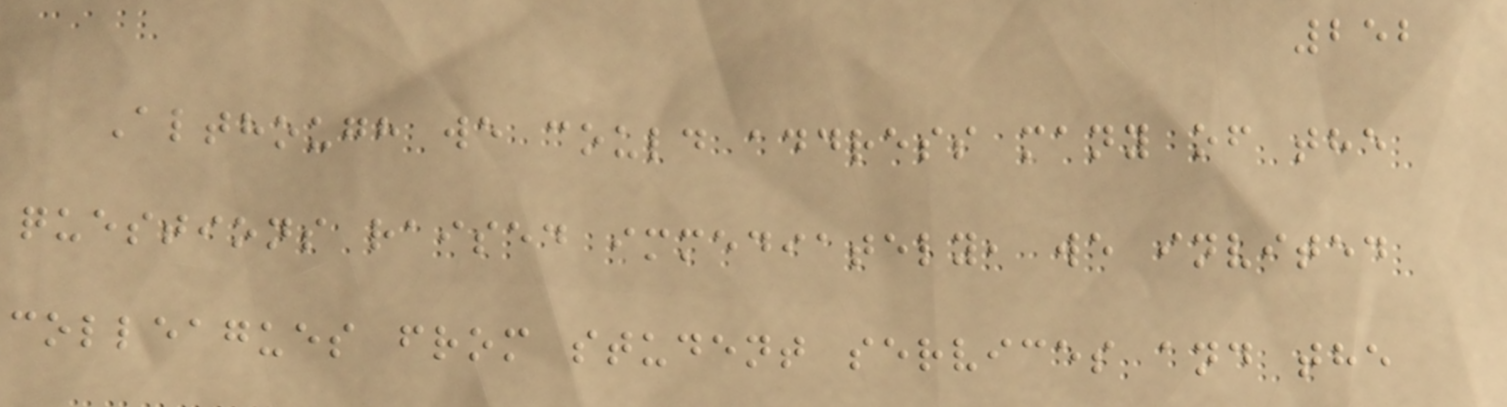252
Although we could address many of the
questions raised immediately, we invited
colleagues from student services and the
